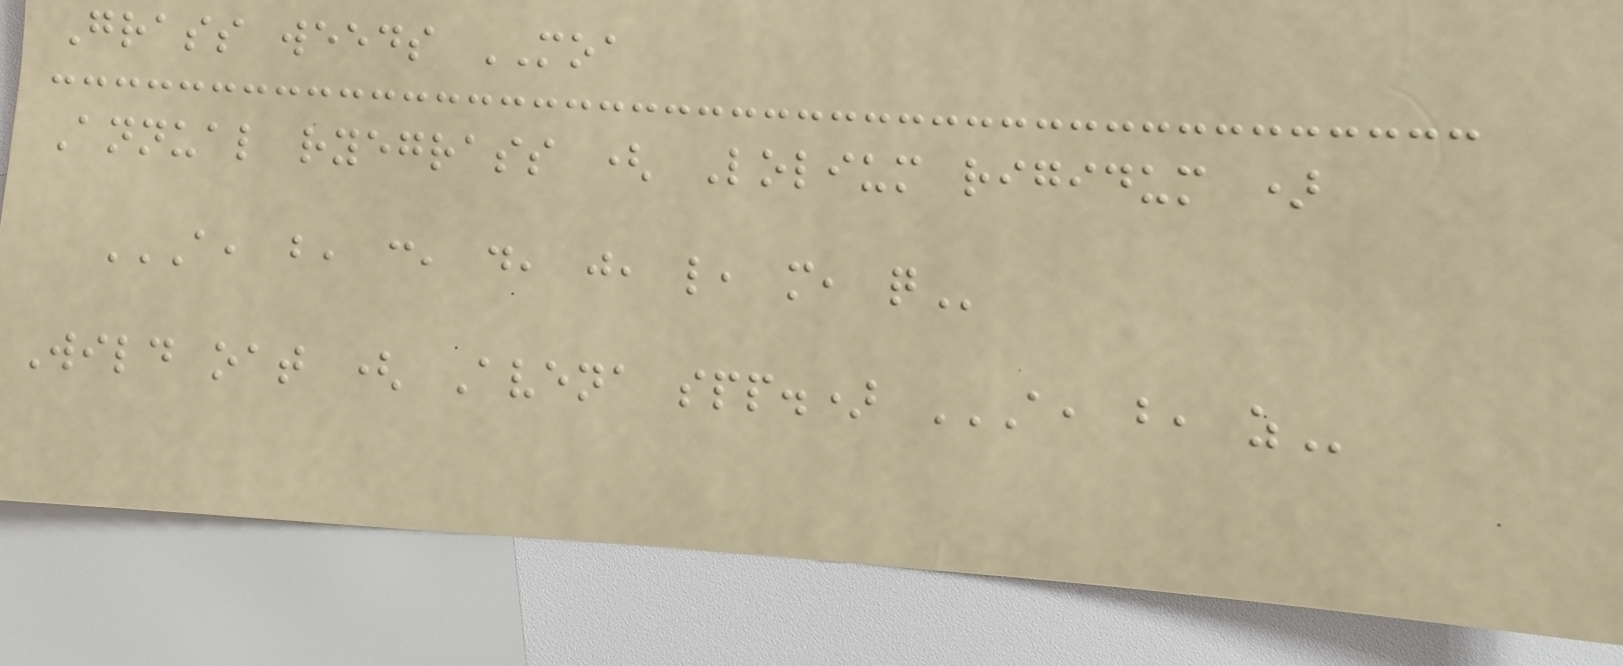Grass weeds MOA
Annual ryegrass ( Lolium rigidum )
A, B, C, D, J, L, M, Q
Wild oat ( Avena spp.) A, B, Z
